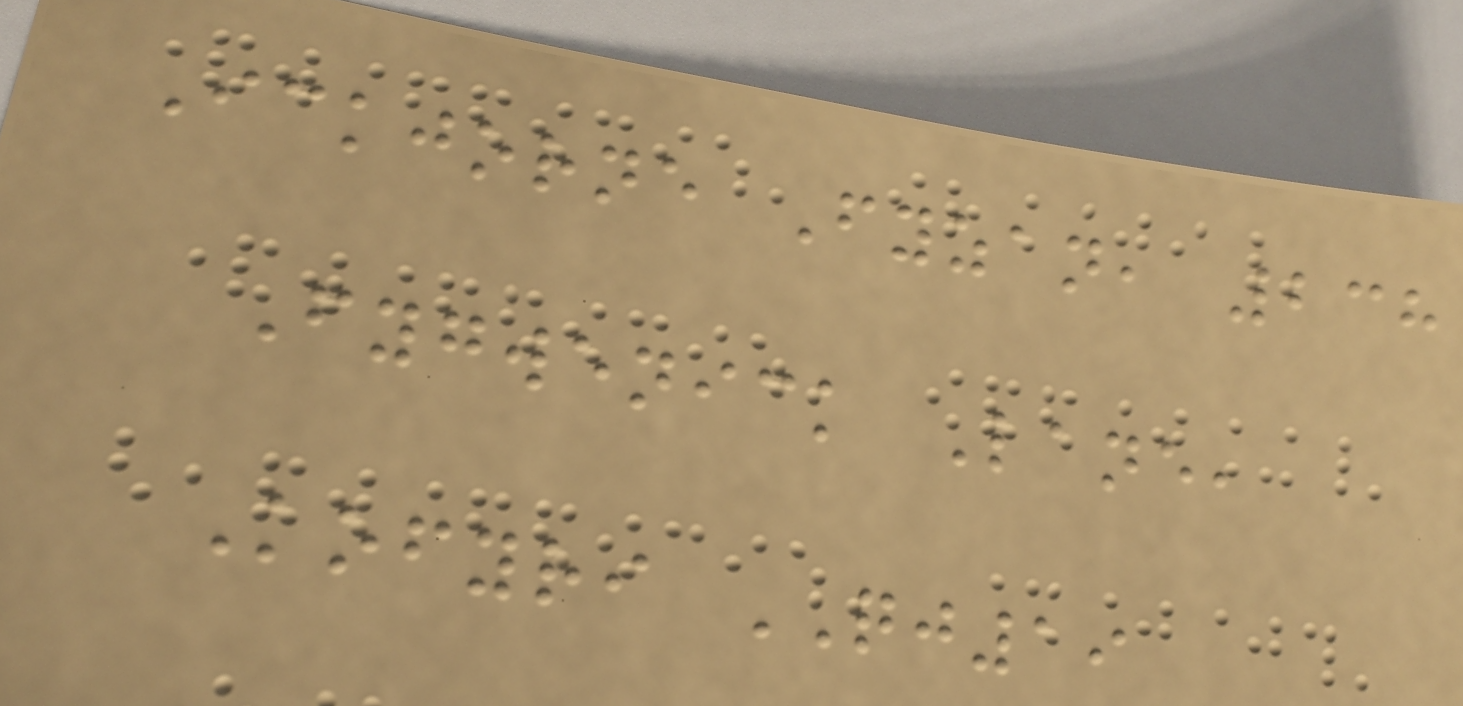Ickjorne Fyzan, 238
Fygwenick Lane,
Kofyri QJ19
